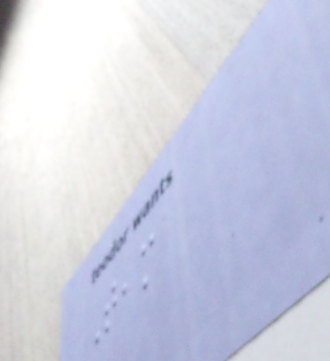Team
